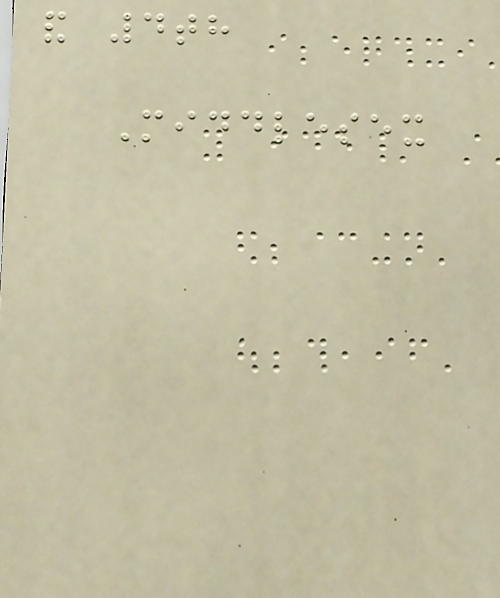and 4th
Middlesex
